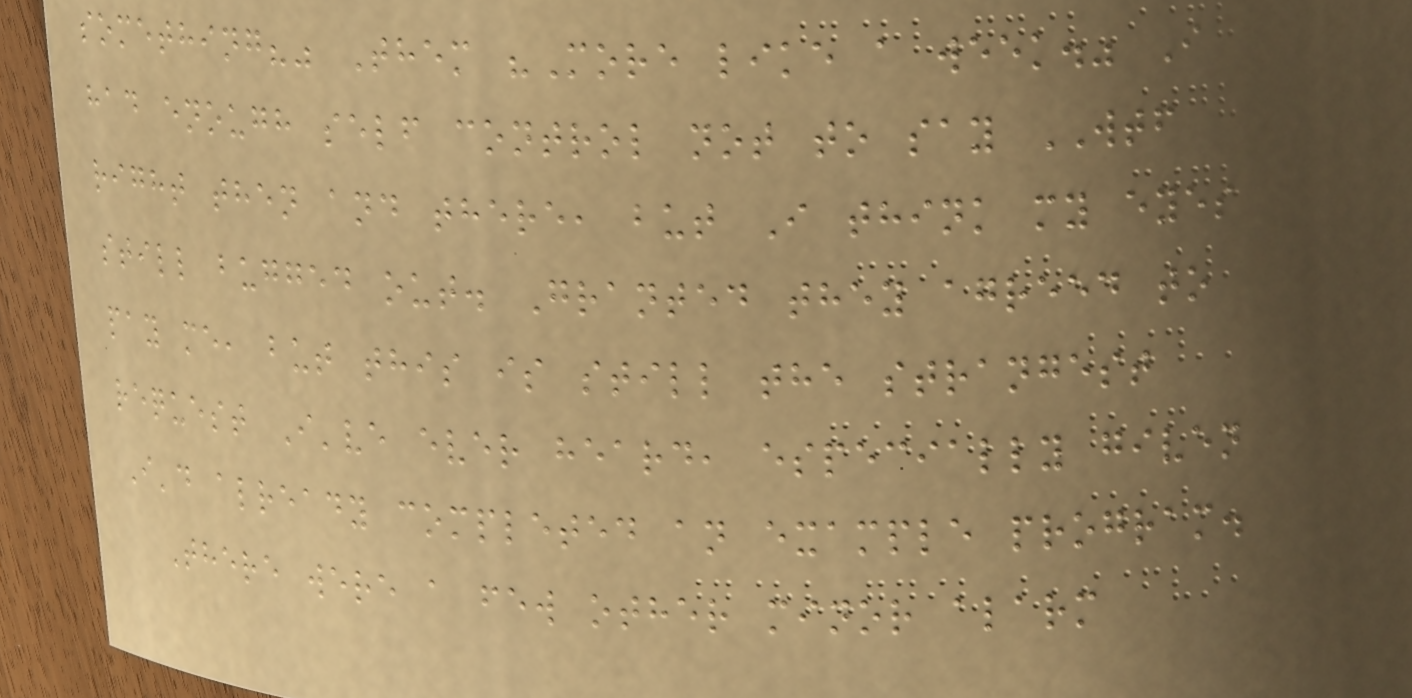something?" Them "More like a week." I
had enough self control not to say WTF
right then and there, but I think my eyes
still bugged out. Granted they agreed to
pay me, but this is still the strangest
request I've ever heard, especially given
I'd already completed an example program.
There were a few other minor alarm
